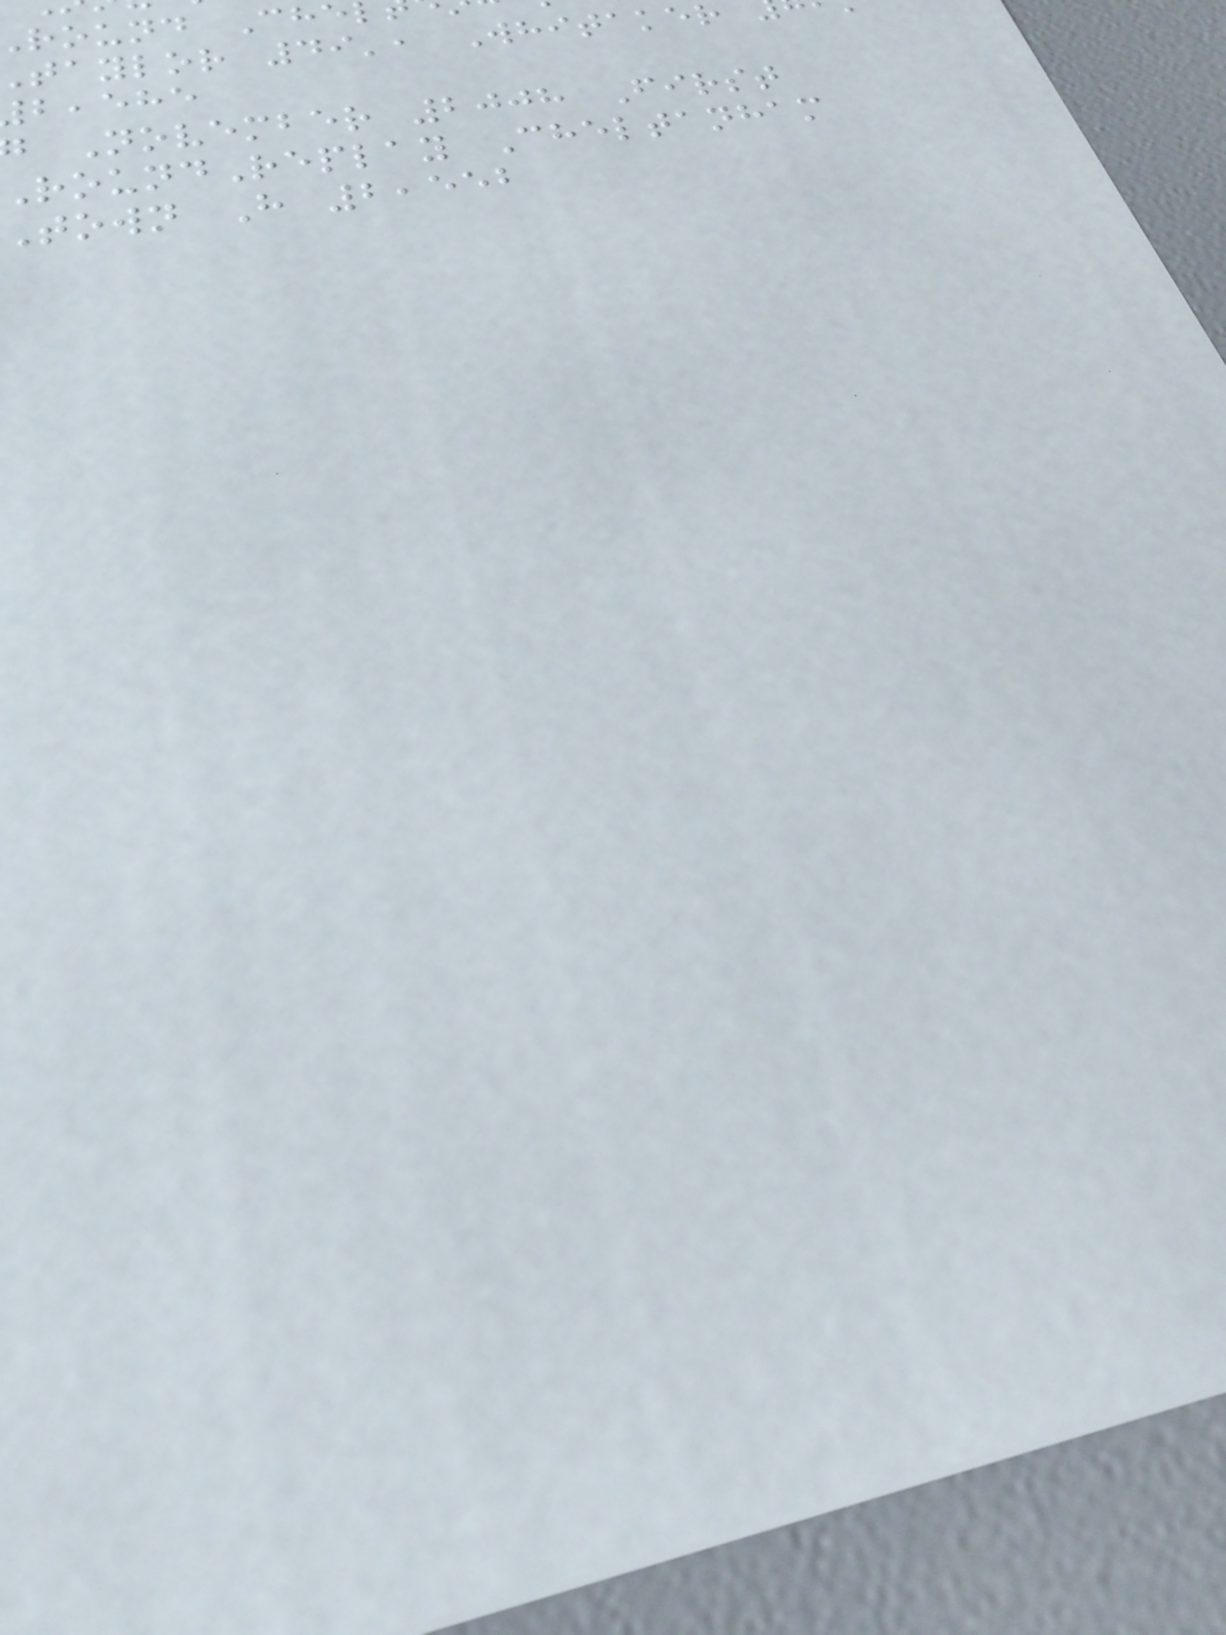round Che
taylor 49', Whitaker
,ehe
November 2008 First
oundReplay Cheltanham
Town H 2,552
